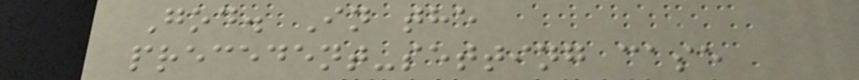God. In the
precedent-setting case
